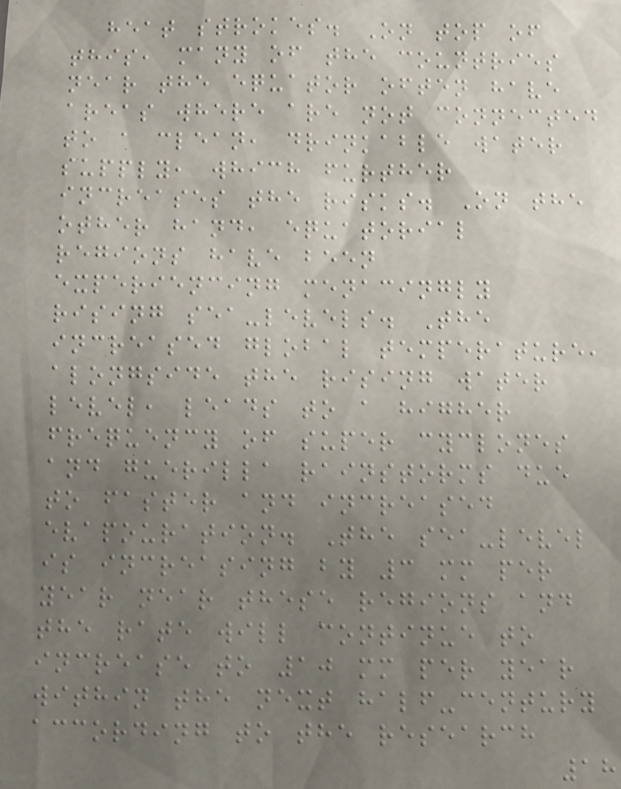heat strokes. On top of
this, many of the countries
near the equator often have
areas where are not connected
to a clean, drinkable water
supply, which further
increases the risks. On the
other hand, equatorial
regions have been
experiencing menacingly
rising sea-levels. The
increased global temperature,
alongside the rising water
level, leads to a higher
frequency of super cyclones
and guerilla rainstorms due
to faster and increased
evapouration. The sea-level
is increasing by 3 mm per
year near these regions and
the rate will continue to
increase to 10 mm per year
within the next half-century
according to the research
18
